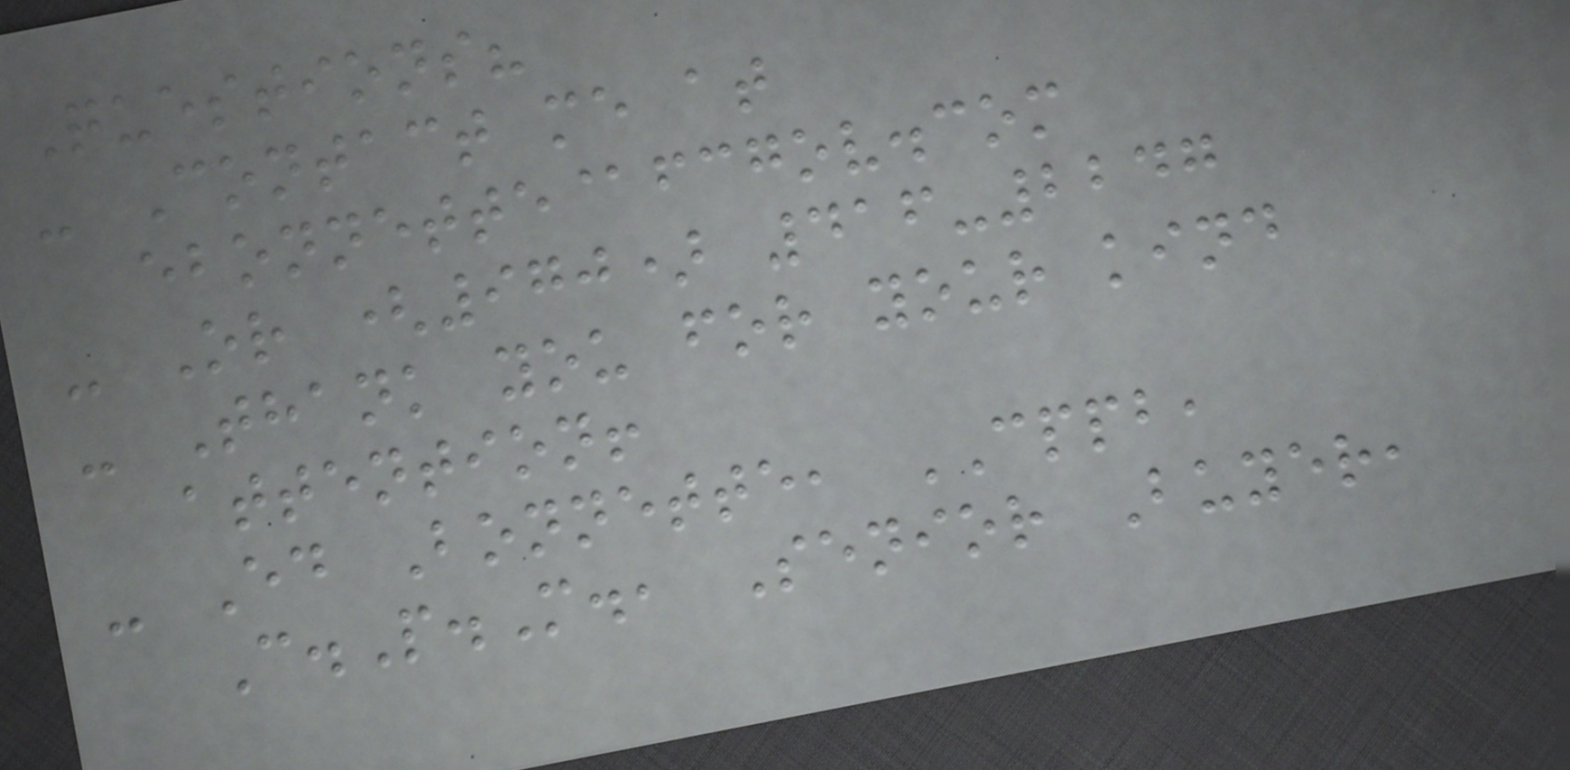Questions?
- Contact me at
ebonnette@fcgov.com
- Or (970) 416-2247
- Thank you for your kind
attention!
- Ed Bonnette, CPPB,
C.P.M., Senior Buyer,
